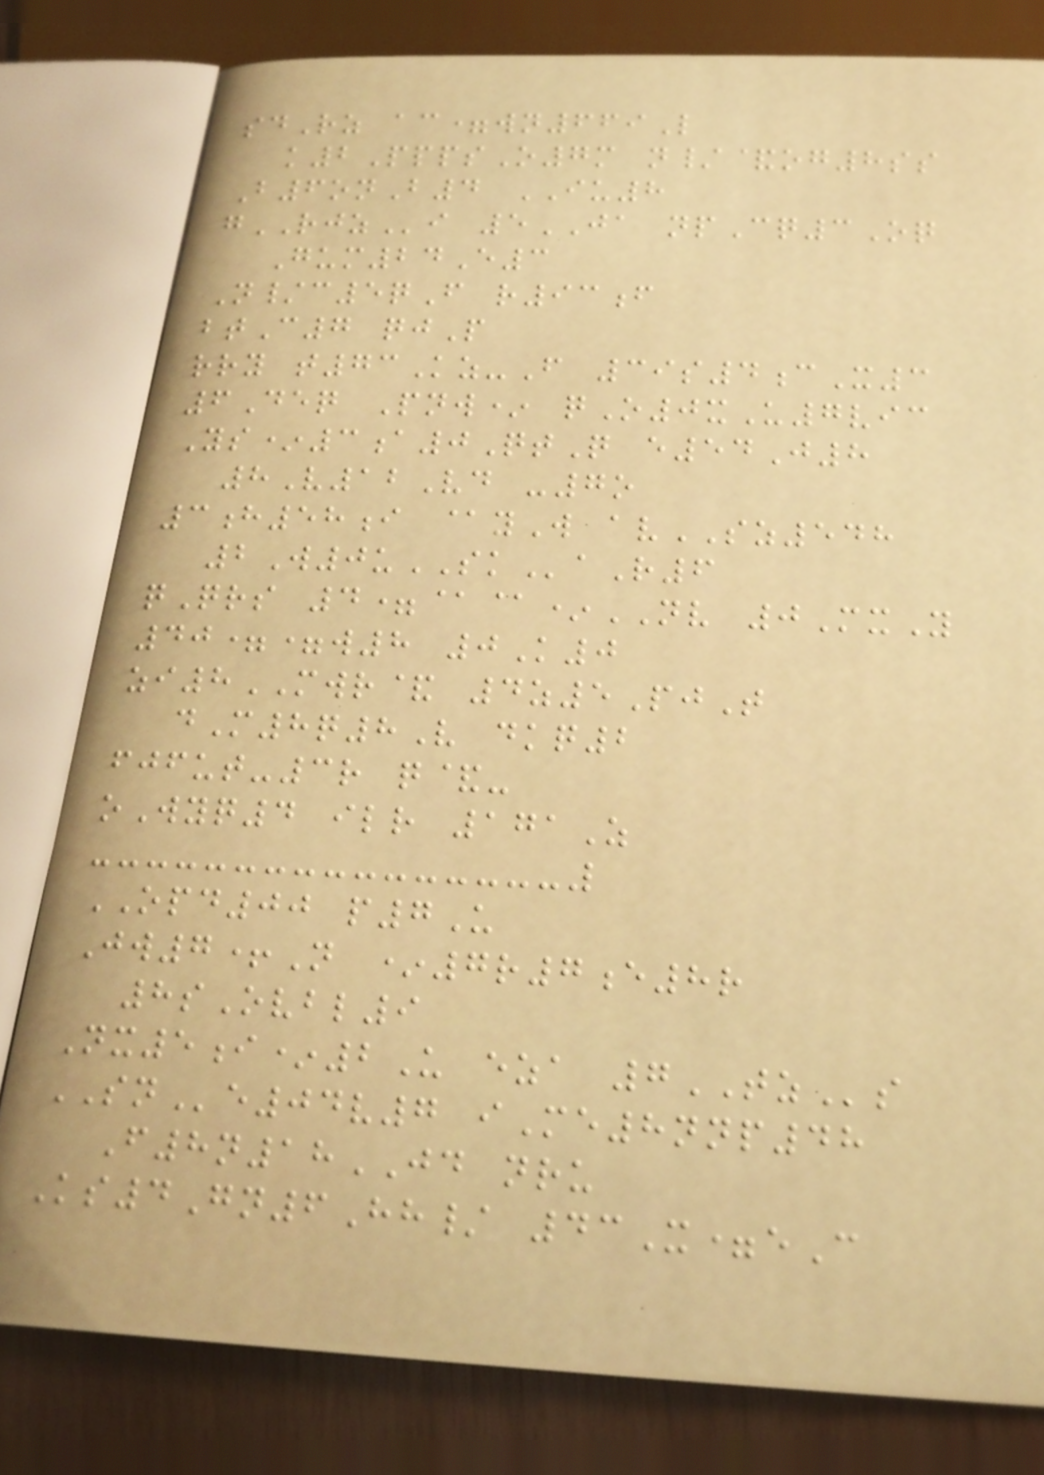sdRz ac=wn669L
k2PppsO7m n/&og8ss
B6onB4 IU8
gRJZi 5JA npCq3Oq
Gum24E3
N/c5qF r93f
btC7 qjP
rry t73Kz-F 39s4cX3
6Deq Pnw* qO0xU7vic
Ys*3a0QtQ e54J8
8V12Vd -7o
3h58i @yW avSZ548
2W0uSKaR6
qQrs 4=@@*NV 0MxY
40==w8 0K0
zi8MWR& 4z5PjT
dM8q8V dkq2
fjfut-3r q&-
oWyq4 ilr 171Z
OPD00 p7U
Jw7+N *7r7e8r
8sOvbl9
Nx5i*2U eza 7TZs
SNe04v7 iMe8nnp48
F8n18JD nru
Ks4Gn6Hh/ 43X=eC
